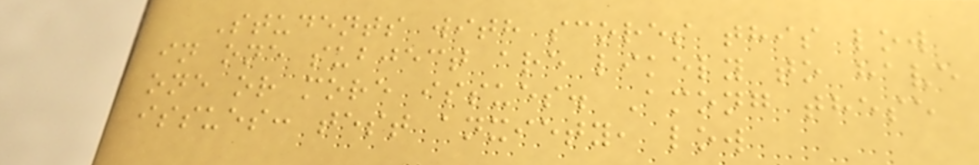Students with scores this low
in one subject are likely to have
one or more issues. Among these
issues: test anxiety, low
